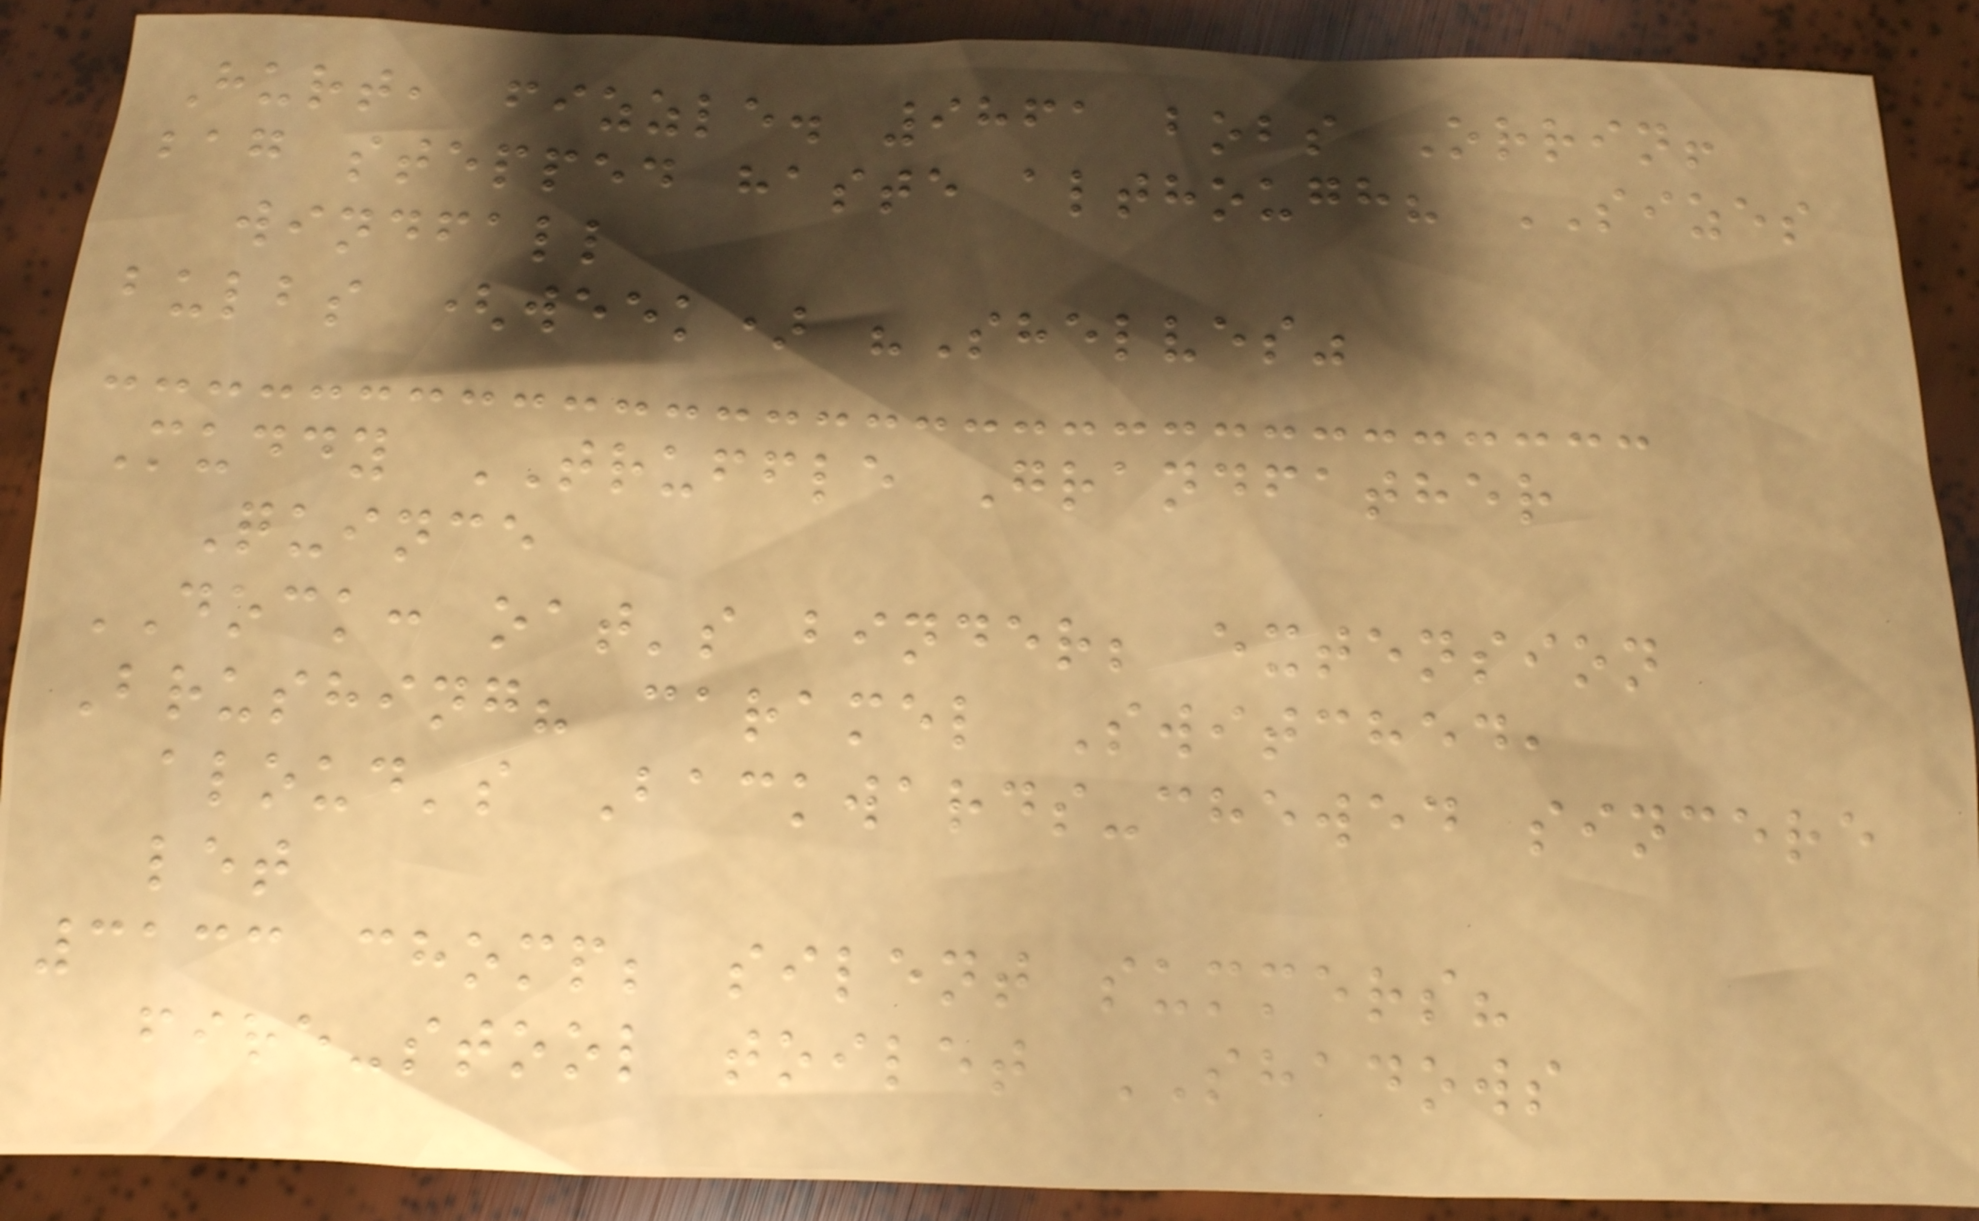Hurt, fizzle. 9861 bobs Orrin!
bag stepped haste although? SIZES
windfall
bulbs (week) "Shelves"
Muddy TRUFFLE Grandfather
Quince
DOCK: oat's binder; extension
Brushing? caramel Switched,
aloud's Backwards-chewed sincere
let
3133 chomp; silent summers?
fire-stool toilet SHADOWS
